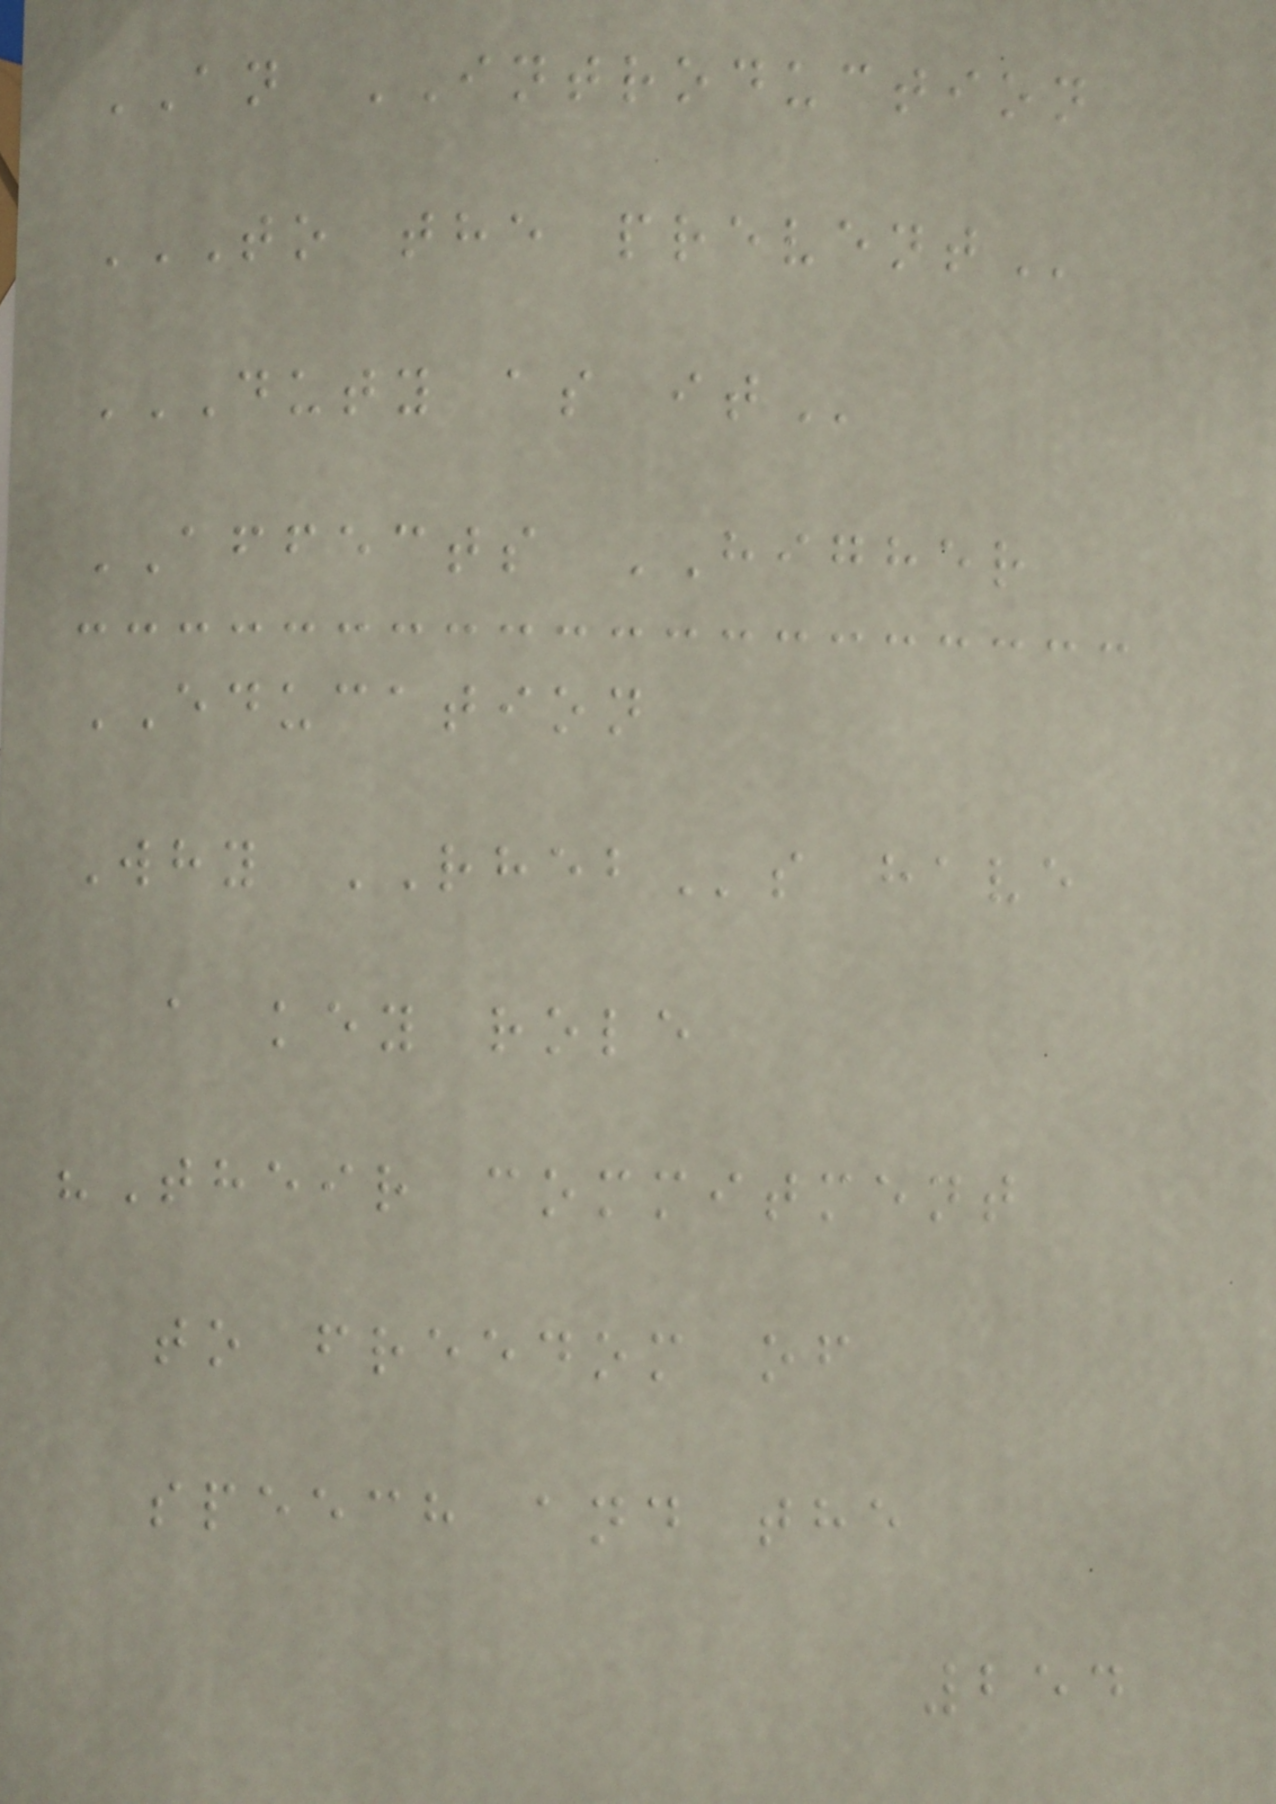AN INTRODUCTION
TO THE PREVENT
DUTY AS IT
AFFECTS HIGHER
EDUCATION
Why RHEBs have
a key role
"Their commitment
to freedom of
speech and the
254
